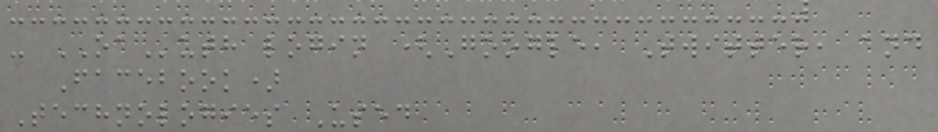- OAuth login (Google, Twitter, and
Facebook)
Technologies Used
